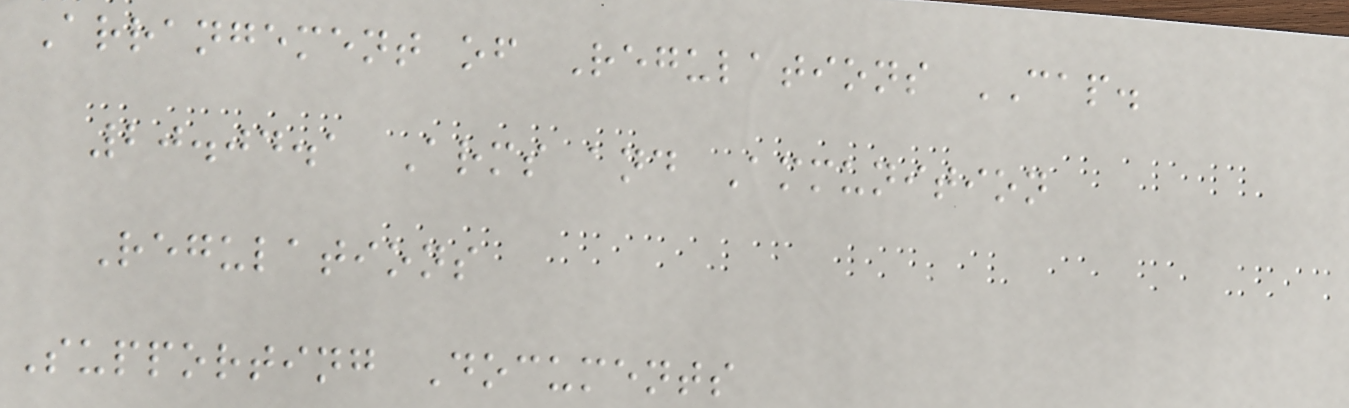Arrangement of Regulations CAP.
20.04.1 Arms and Ammunition
Regulations
Supporting Documents
